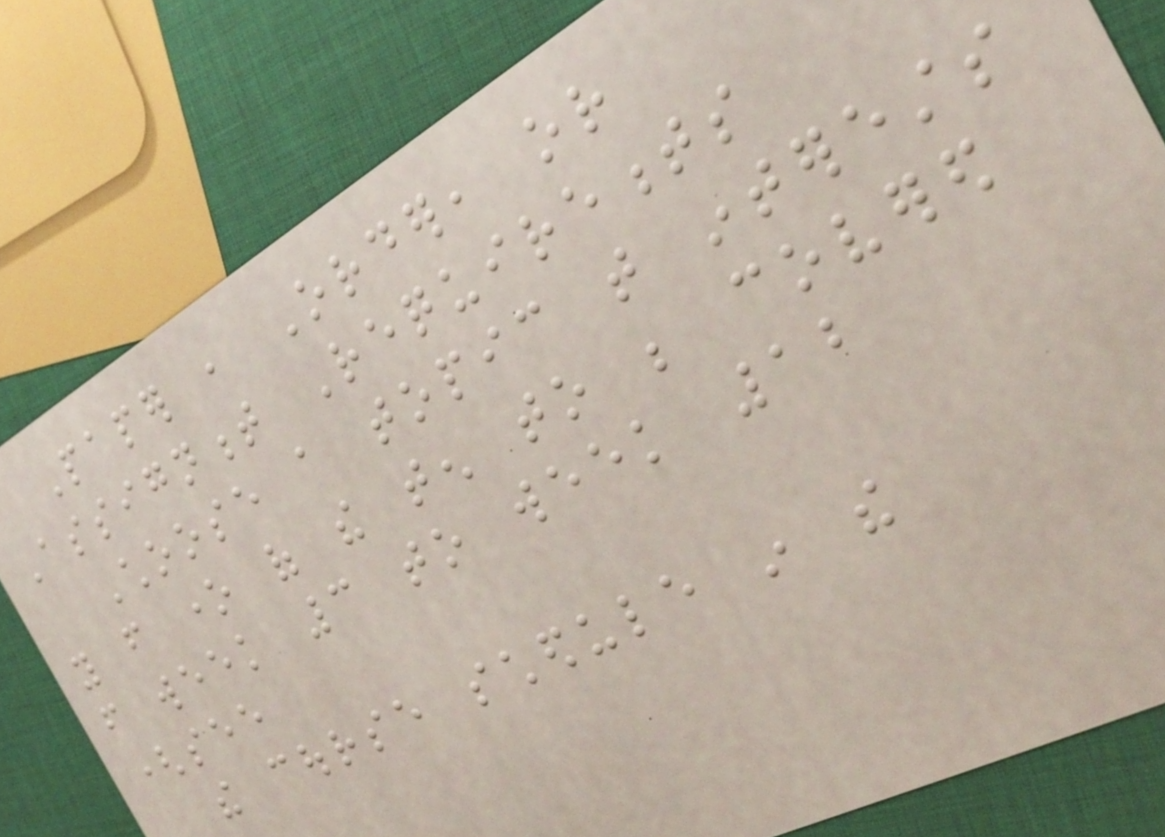Paper , Order, or
Assignment Requirements
Choose a topic that interests
you from one of the ten to be covered
from week 3 to week 12
(see
the course schedule in the
